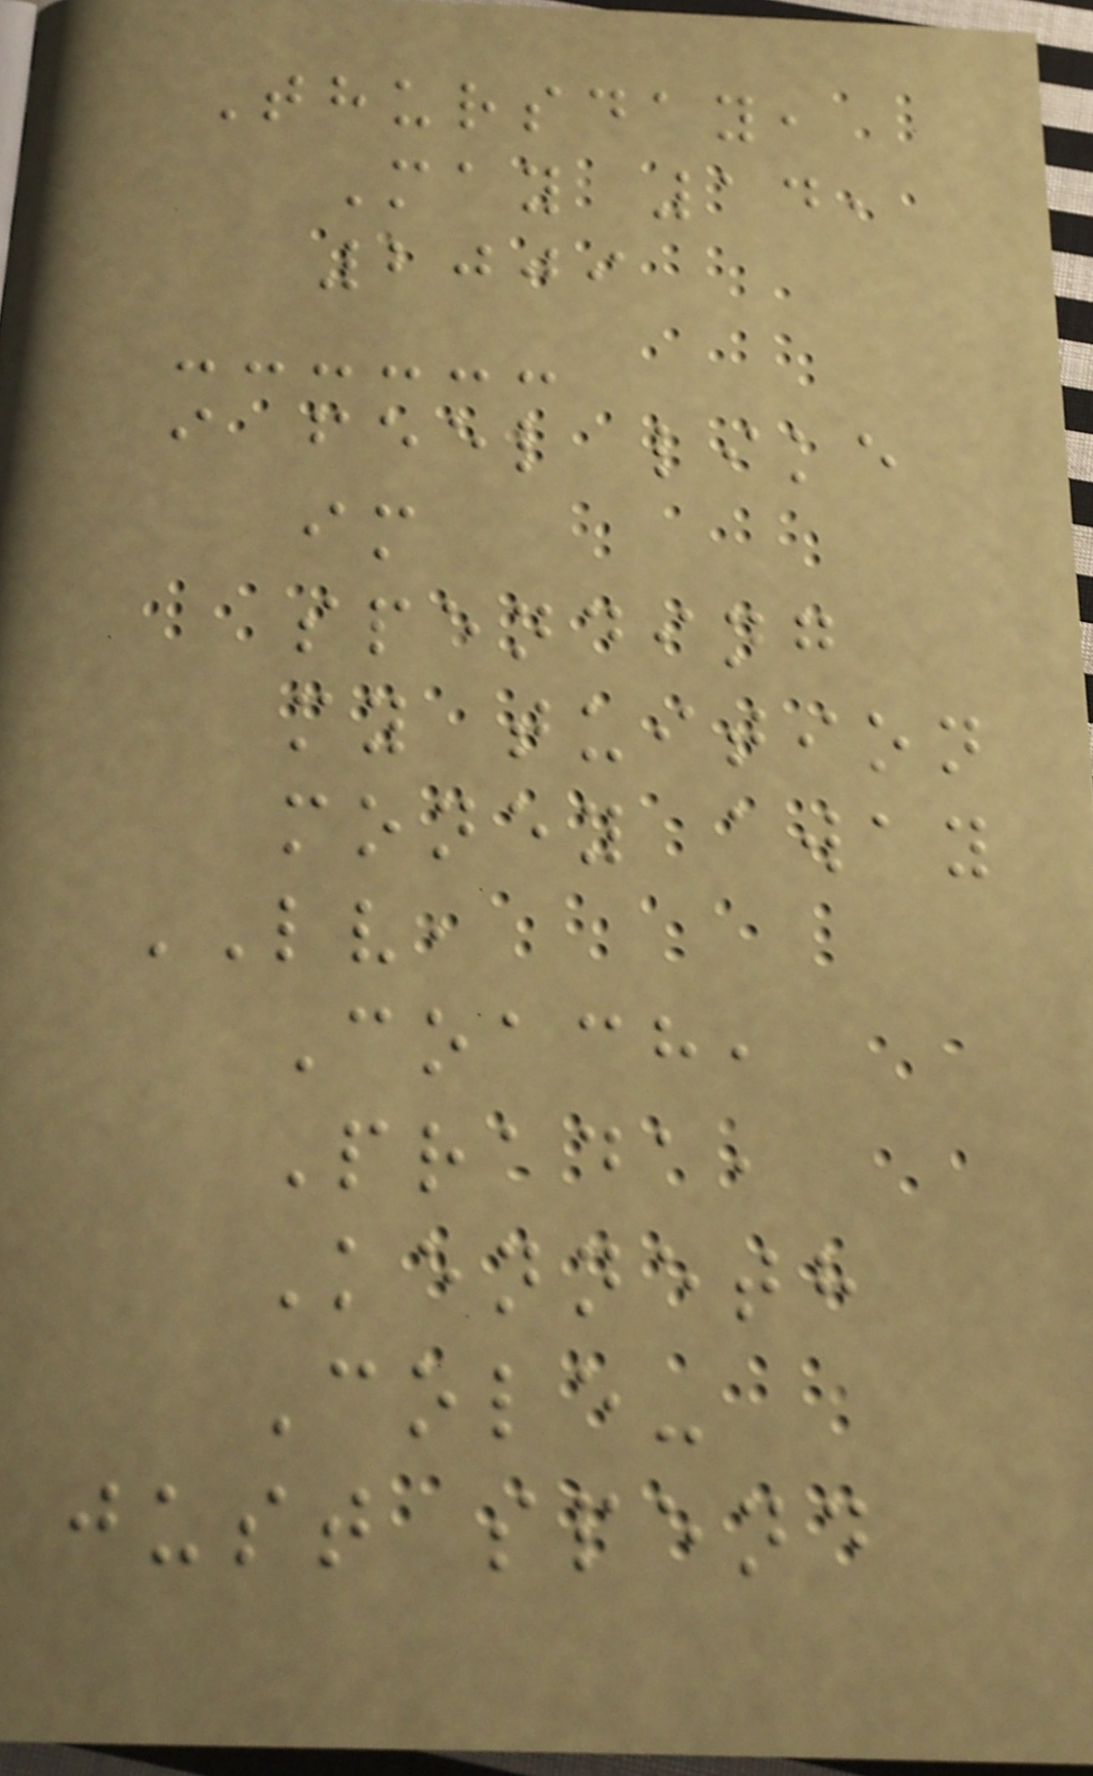Thursday,
May 14,
2009
i feel like
im
spending
my tuition
money away
LV,
Coach,
Prada,
Kenneth
Cole-
just spend
